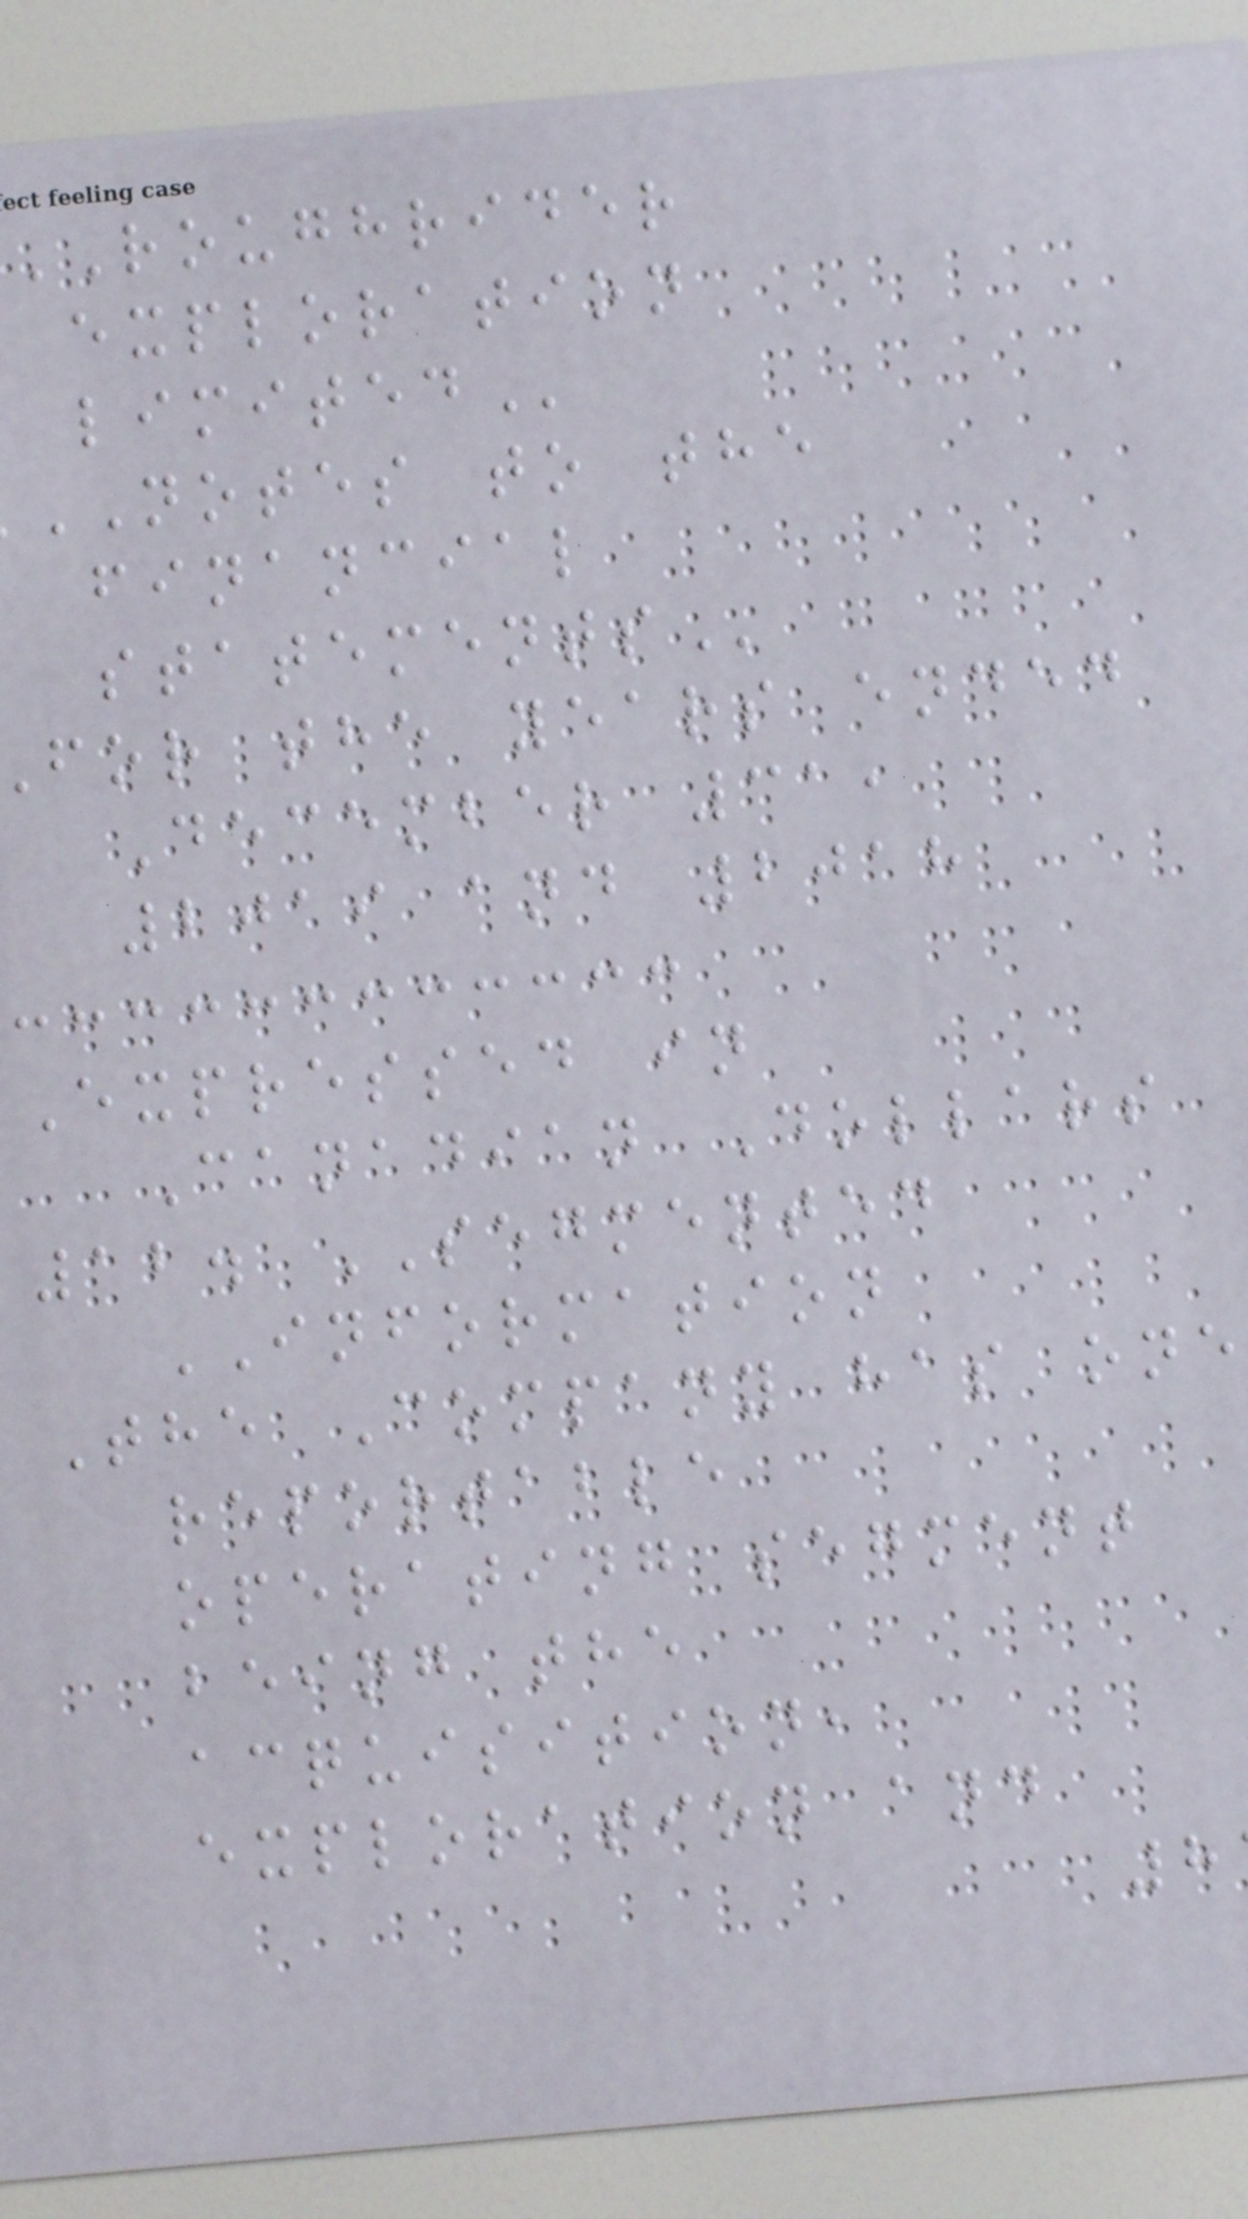ROUGHRIDER
exploration
NOTES to the
financial
for the years ended
December 31,
2019 and 2018
Expressed in
Canadian Dollars
12. SEGMENTED
INFORMATION
The Company has one
reportable
operating segment
being the
acquisition,
exploration and
